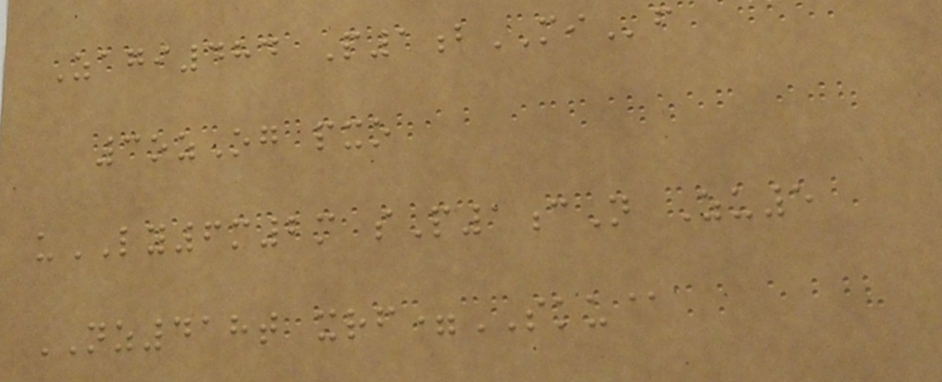Zagi484 P1bMIf
3ozOg pxo
uLY6m2m sP1cN Zu5
NZ418t xrf=SKU@
